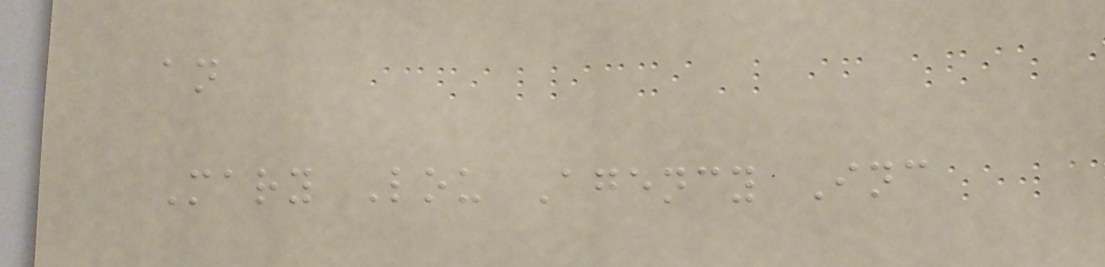an
Mary Lou Agency Inc
